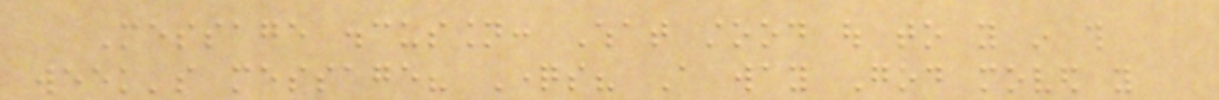Message discussion: What stood out to you in this
week's message? Questions? A way God moved you
